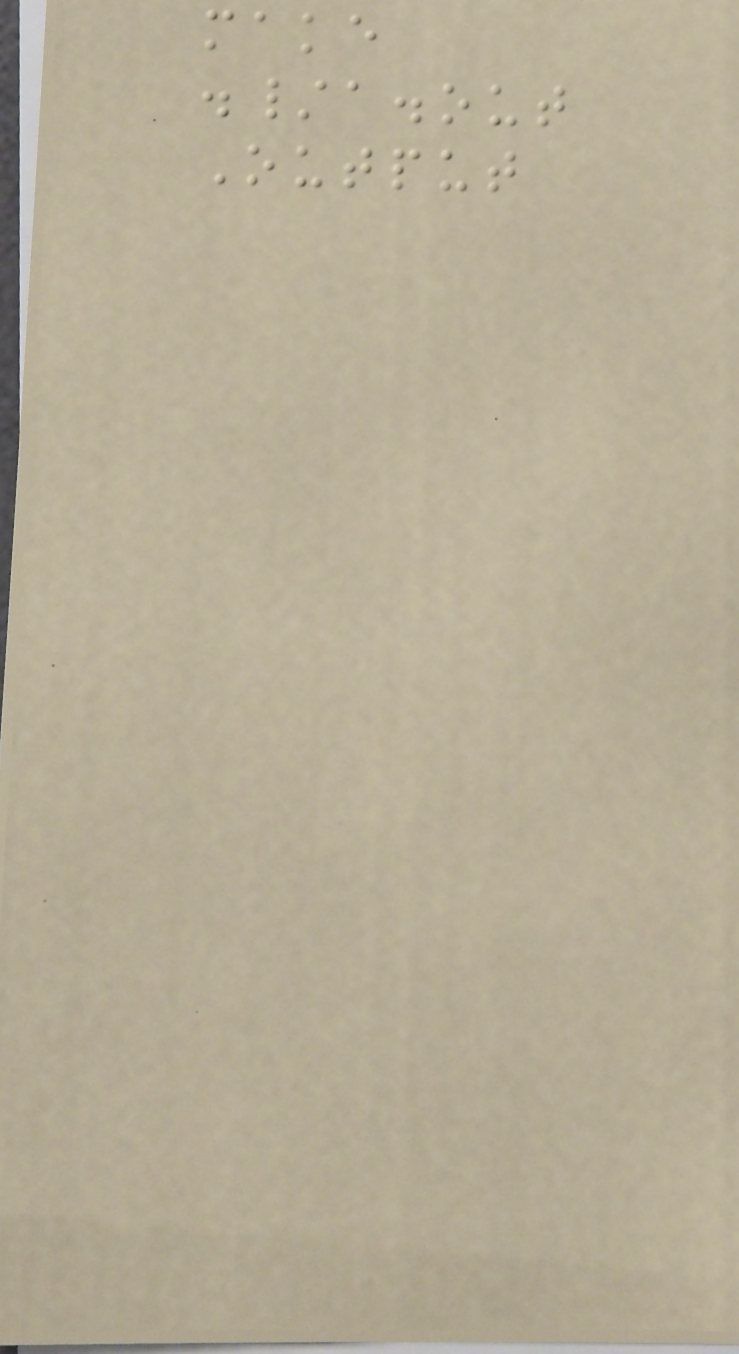make
./a.out
Output
